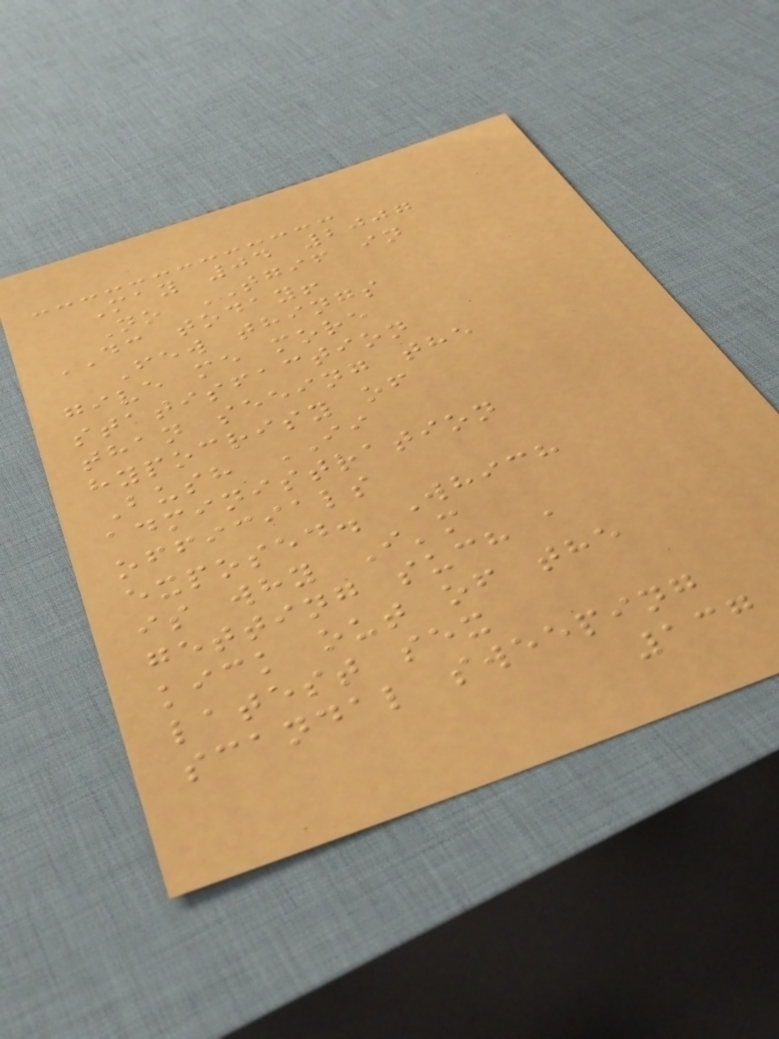May 04 2007
No TGIF in
DC today!
Few things
give me more
statisfaction
than seeing the
hypocrisy of
Bush II
administration
officials
exposed. Which
is why I'm
getting such a
kick out of the
latest sex
scandal sweeping
137
